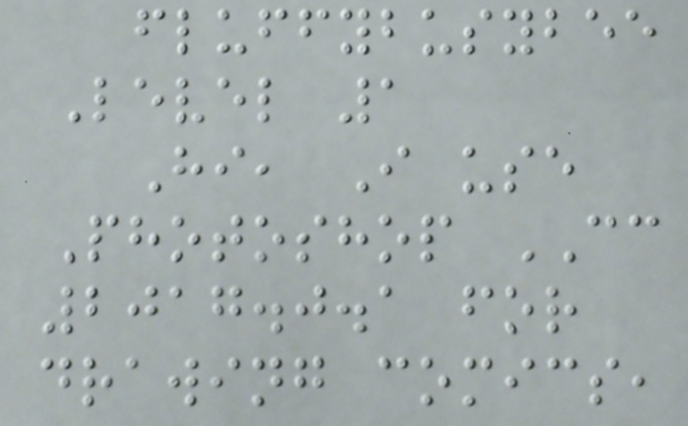fluffybusybee
Level 1
Hi, I use
Photoshop CC
2017.0.1 for
drawing comics,
